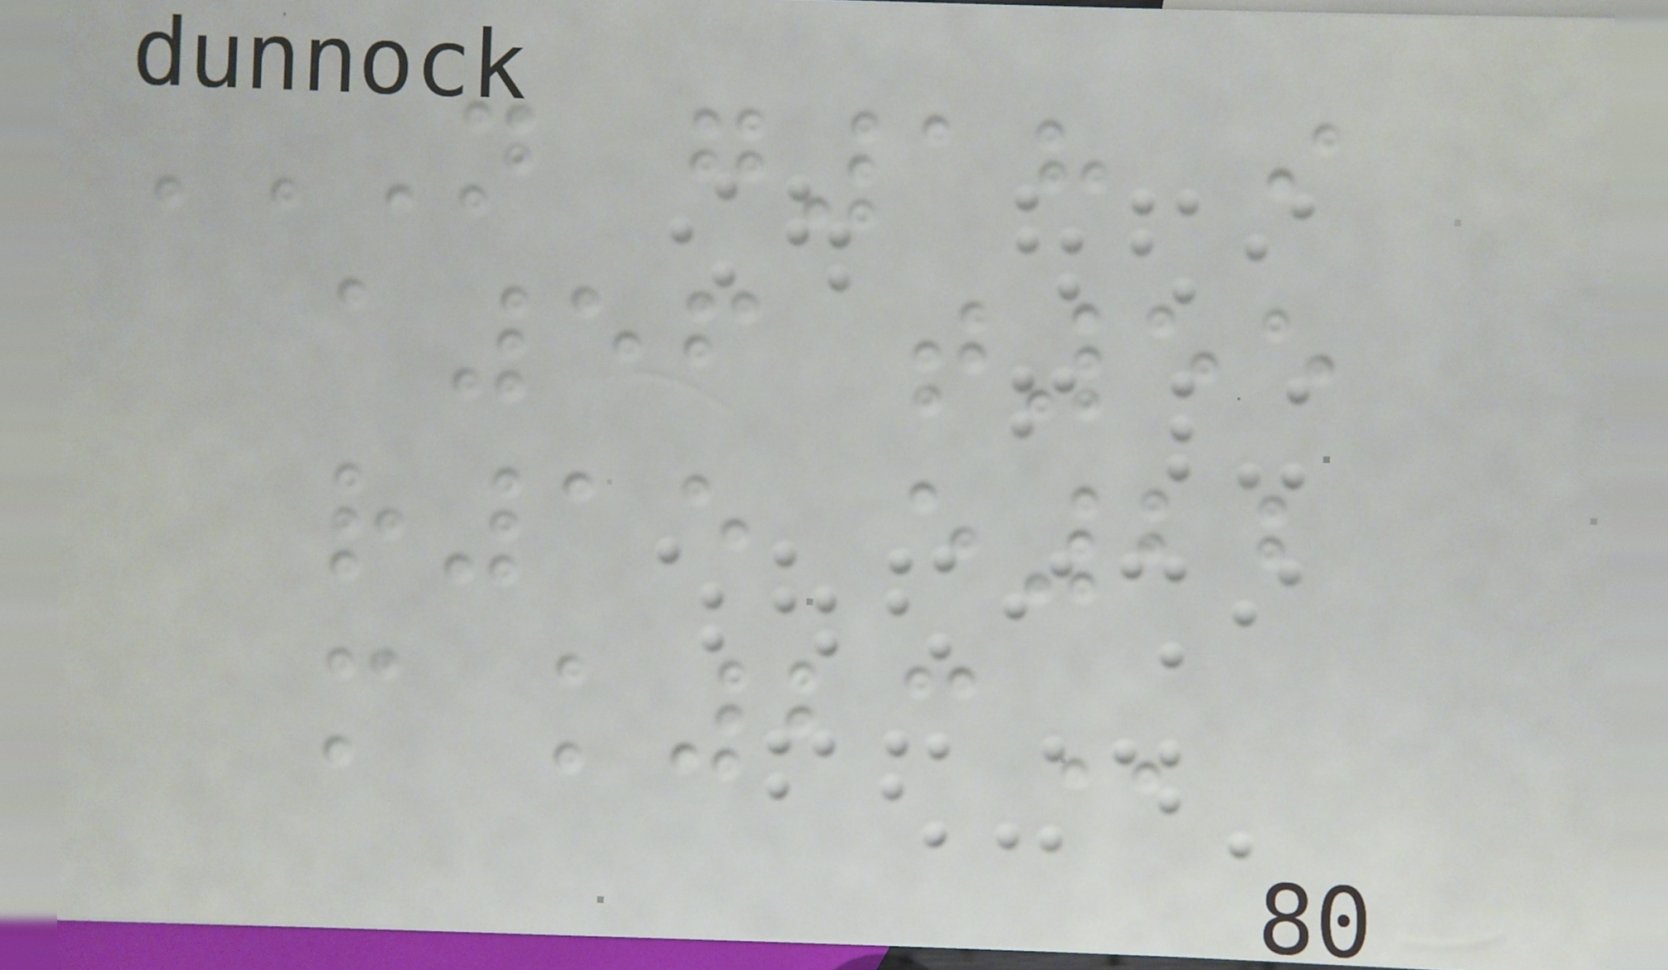N G18 I
A56 T55
R15 E22
M K23
